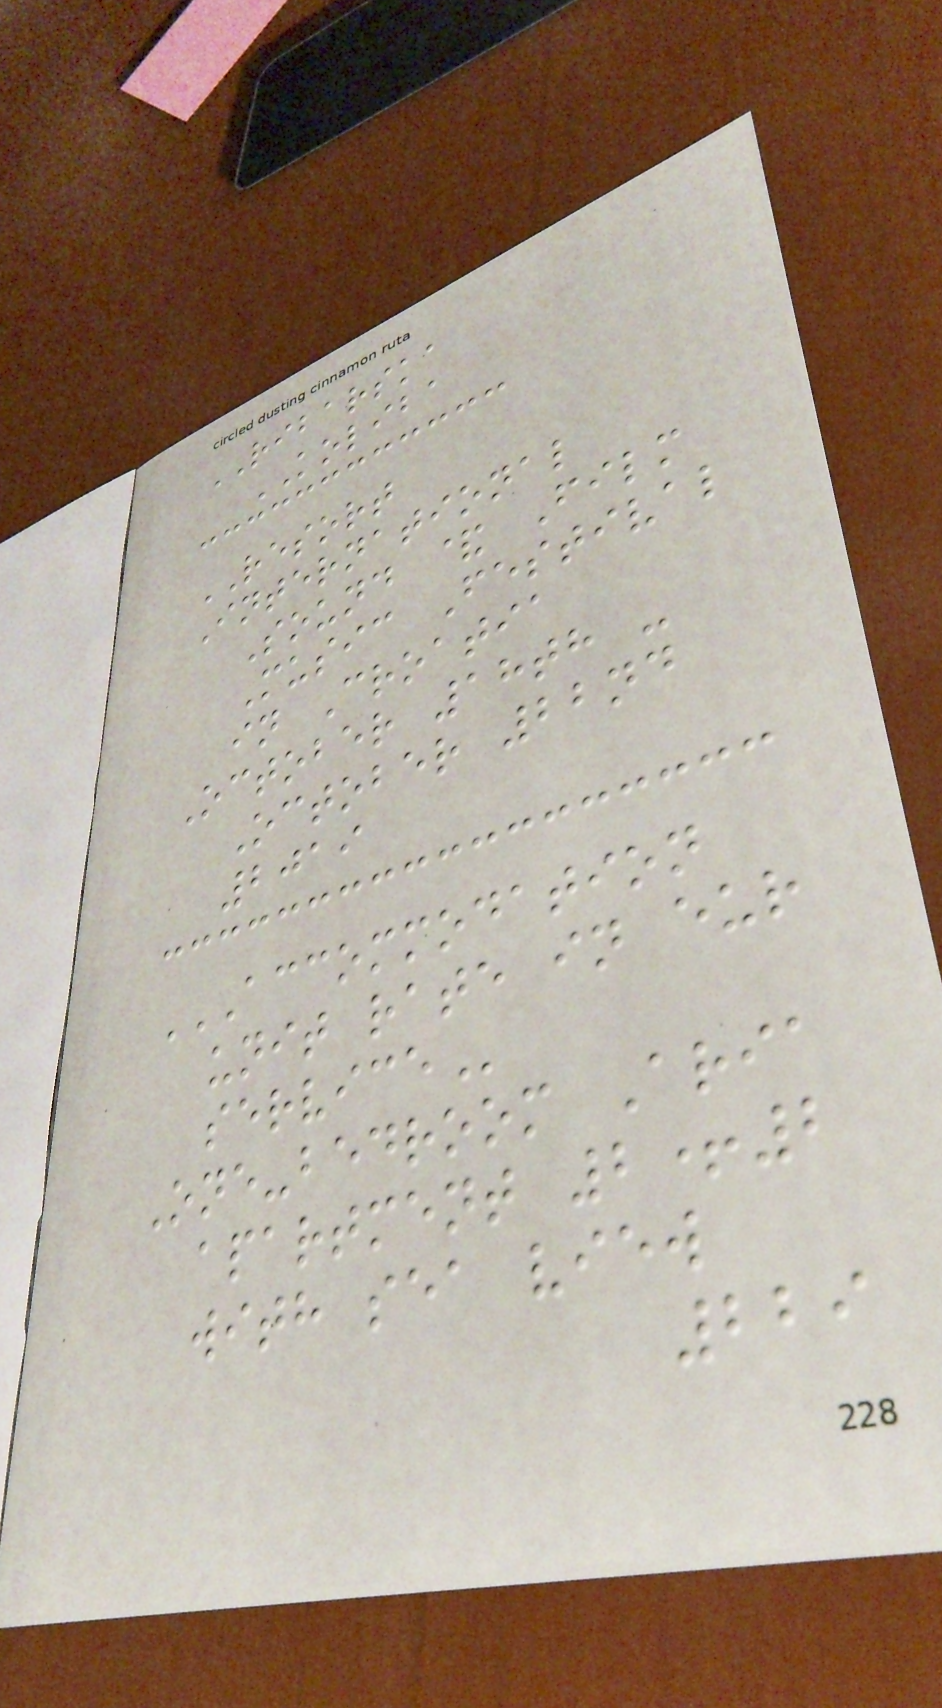RIBARSKA
KOLIBA
RESORT
International
Sound & Film
Music Festival
in Croatia
October 18th -
October 22nd
2019
ACCOMMODATION
UNIT RATE IN EUR
SERVICE
One-bedroom Aria
apartment 2+2
with sea view
229
